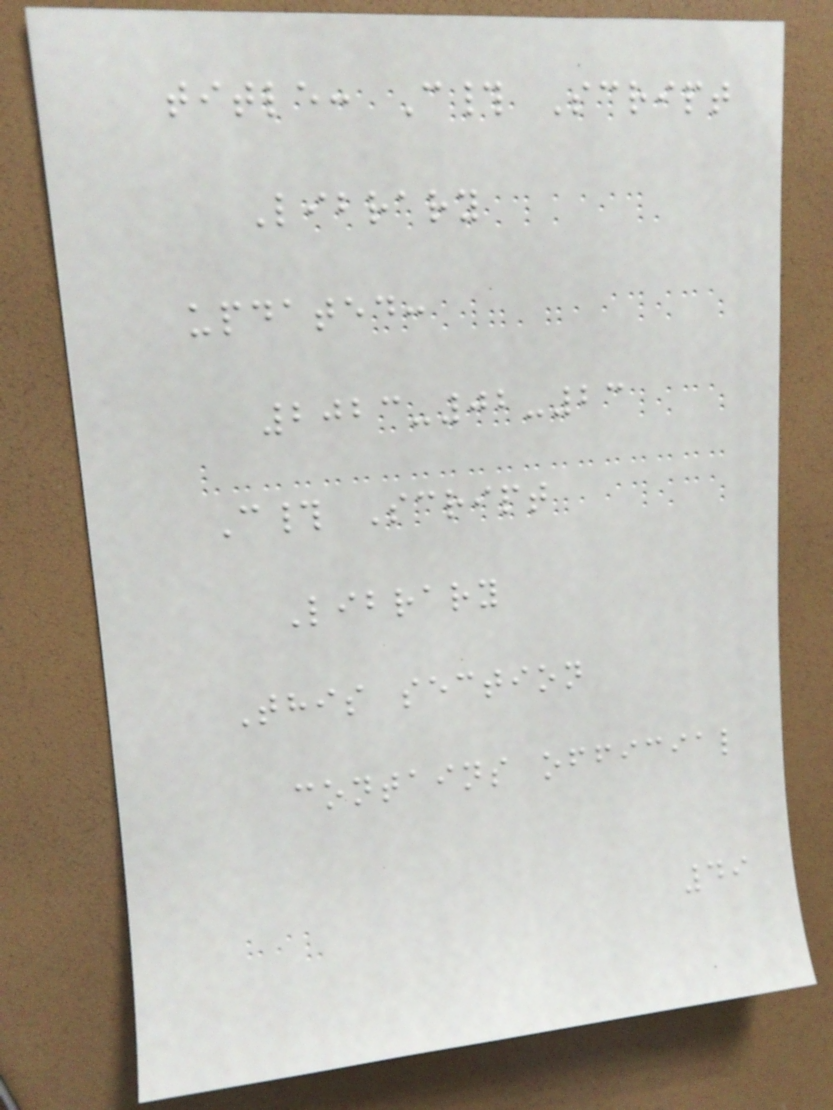title: C# Script
Library
updated:
2023-02-23
C# Script
Library
This section
contains official
49
